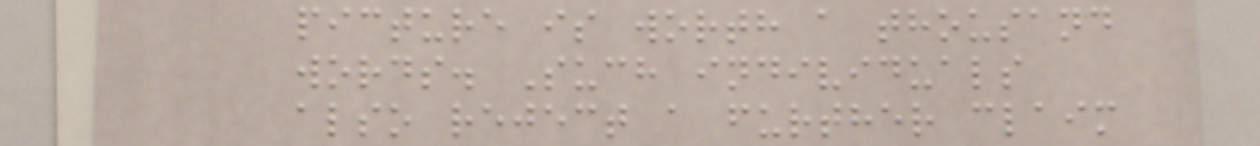picture is worth a thousand
words. Such individuals
also reject a further claim
